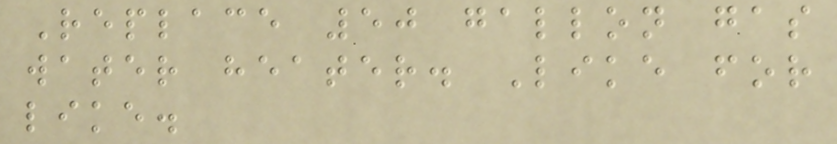Replace 50 gallon gas
water heater. Like for
like.
